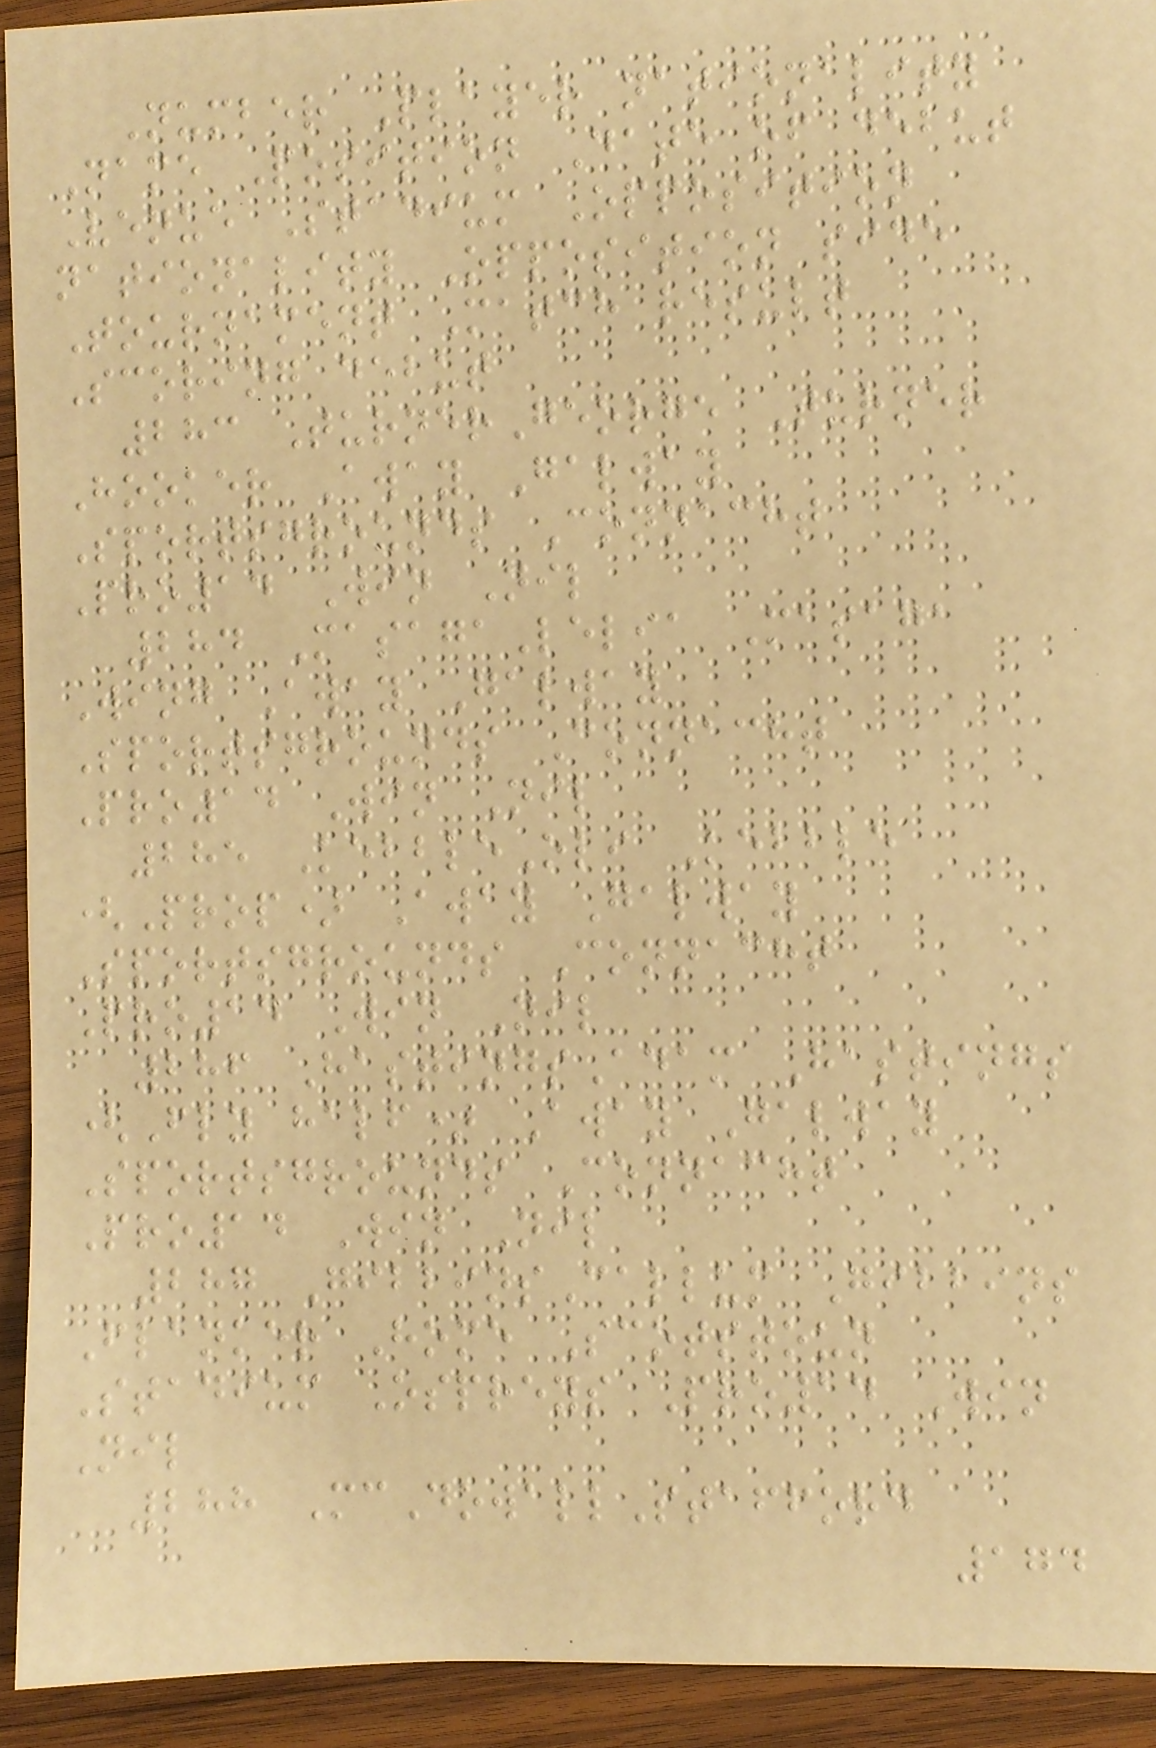Number Player nationality
Name Position Date of debut
Venue Stadium Opposition
nationality Opposition side
Tournament Match result
Scoring debut
283 TurnerGeorge Turner
Hooker Away Galway
Sportsgrounds Connacht
Pro14 Win Nil
284 MasagaLelia Masaga
Wing Away Galway
Sportsgrounds Connacht
Pro14 Win Nil
285 KebbleOli Kebble
(Prop) Away Galway
Sportsgrounds Connacht
Pro14 Win Nil
286 HastingsAdam Hastings
(Fly half) Away Galway
Sportsgrounds Connacht
Pro14 Win Nil
287 GibbinsCallum Gibbins
Flanker Home Scotstoun
Stadium Ospreys Pro14 Win
Nil
288 McDowallStafford
174
